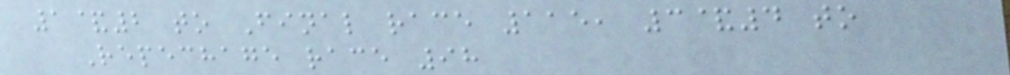1&2 to Final race 115, 3&4 to
Repechage race 98
